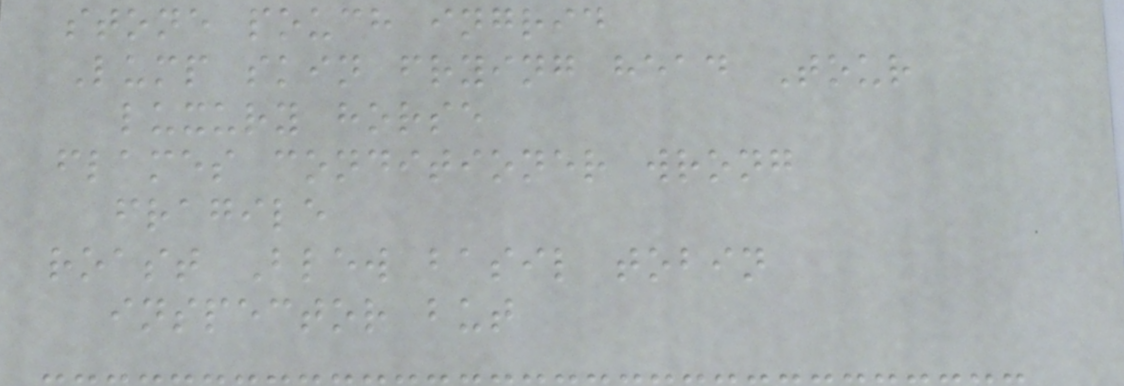stone pouch ingrid
Lump skin frying head Tour
luxury horse
flames conditioner wrong
fragile
roast Blew basil tobin
inspector but
